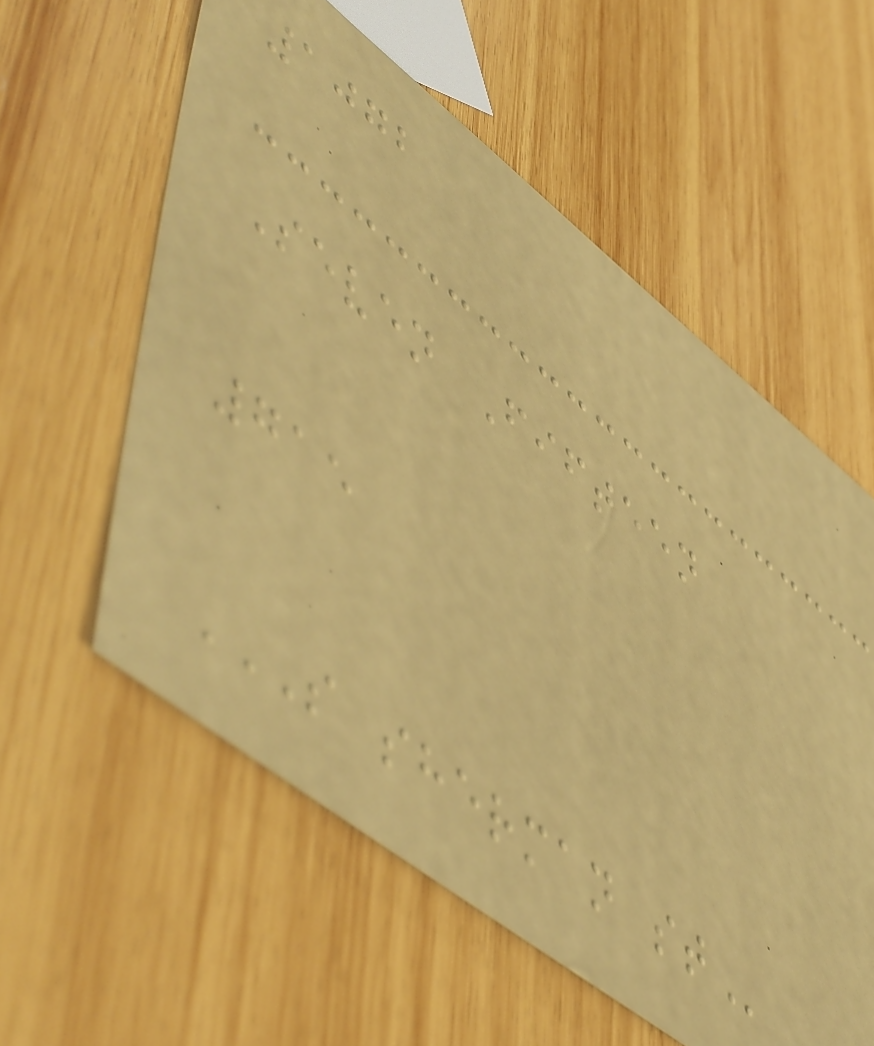1072
Seven Fifteen
715
S SHERMAN ST
